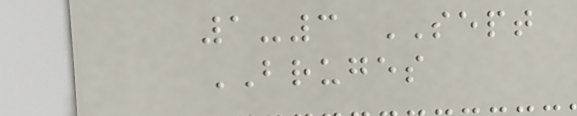1-3 SEPT
BRUGES
